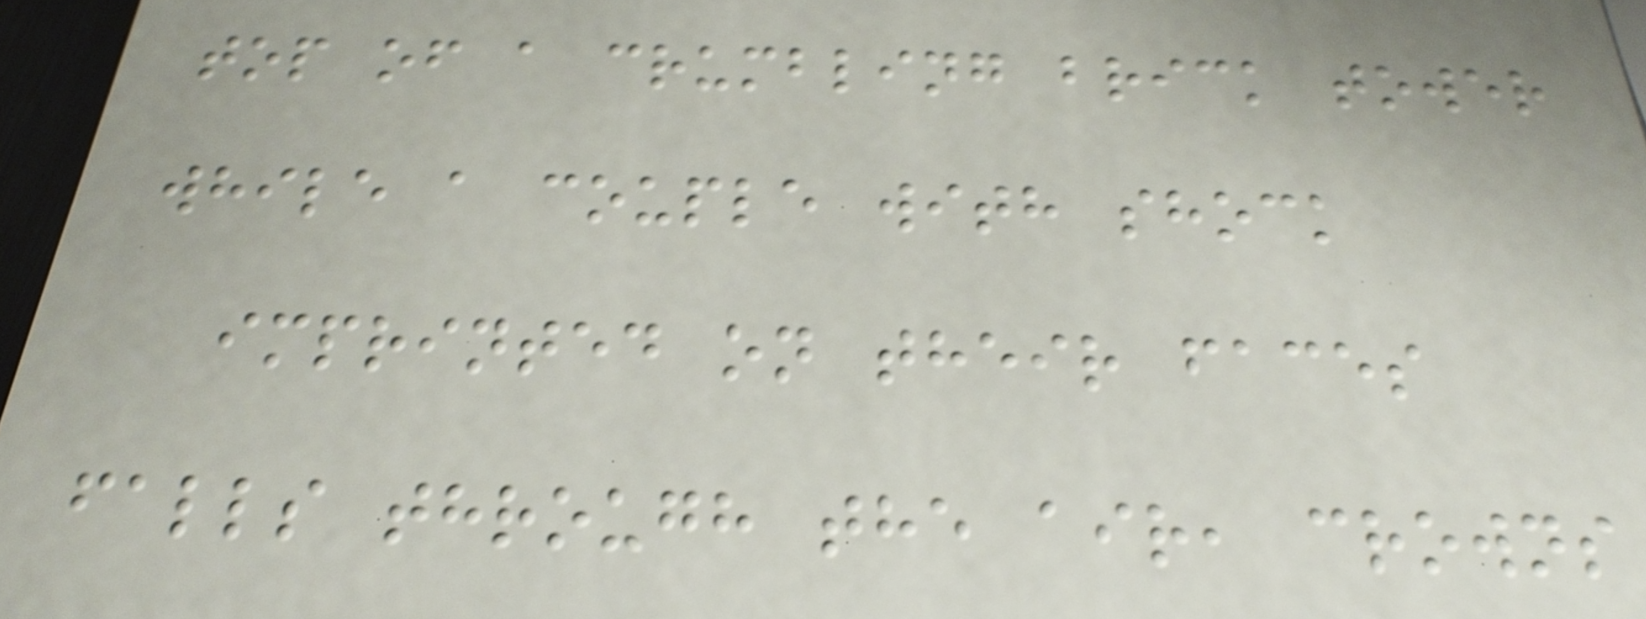top of a crumbling brick tower
while a couple with shock
imprinted on their faces
falls through the air, crowns
